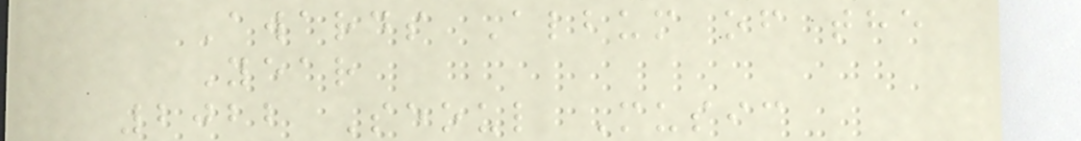Awards Album of the
Year
2022 Seoul Music
